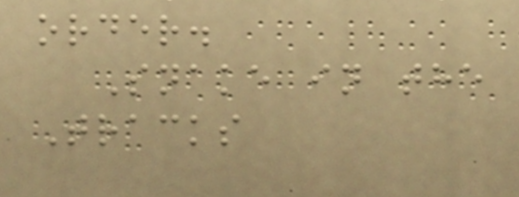order.
Snake in the
Tracks
